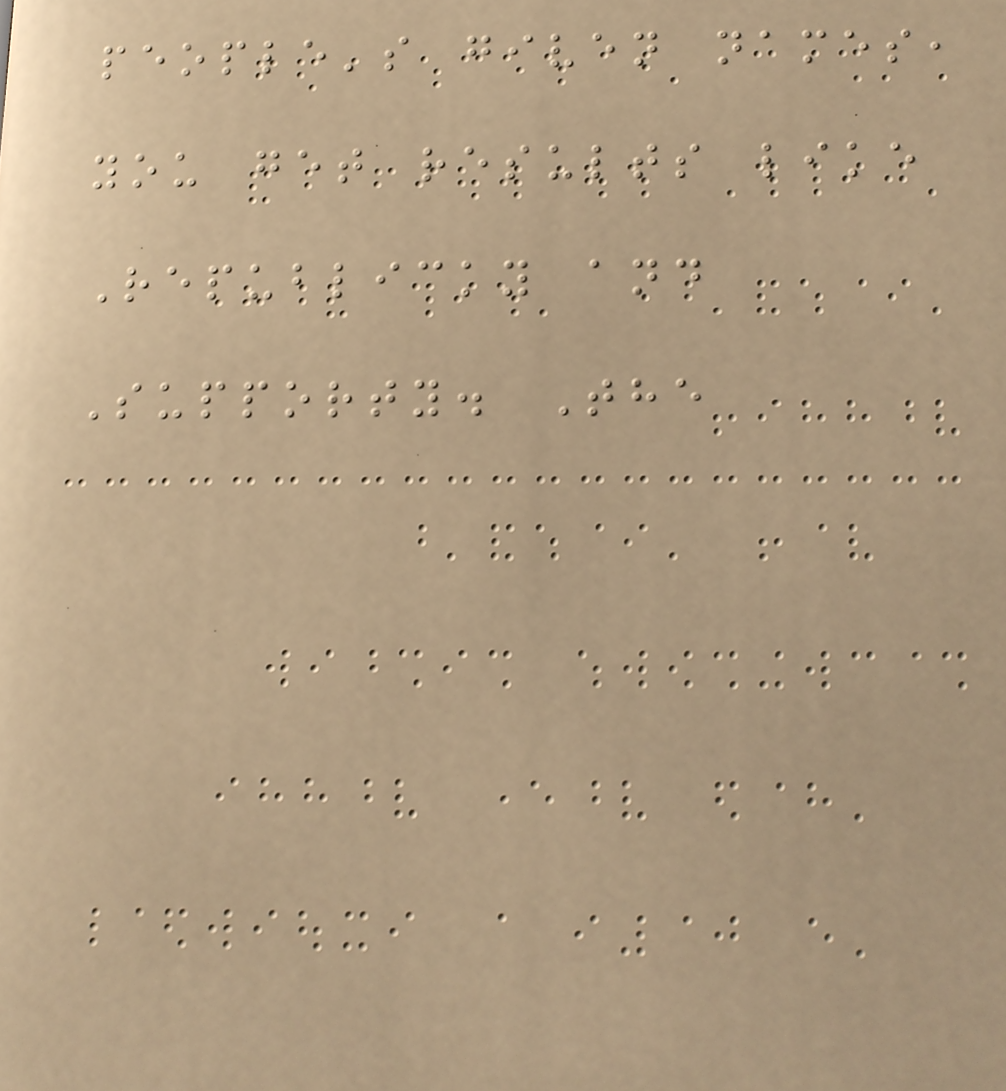people's given names,
you get results like
Republicky and
Supporty. The
